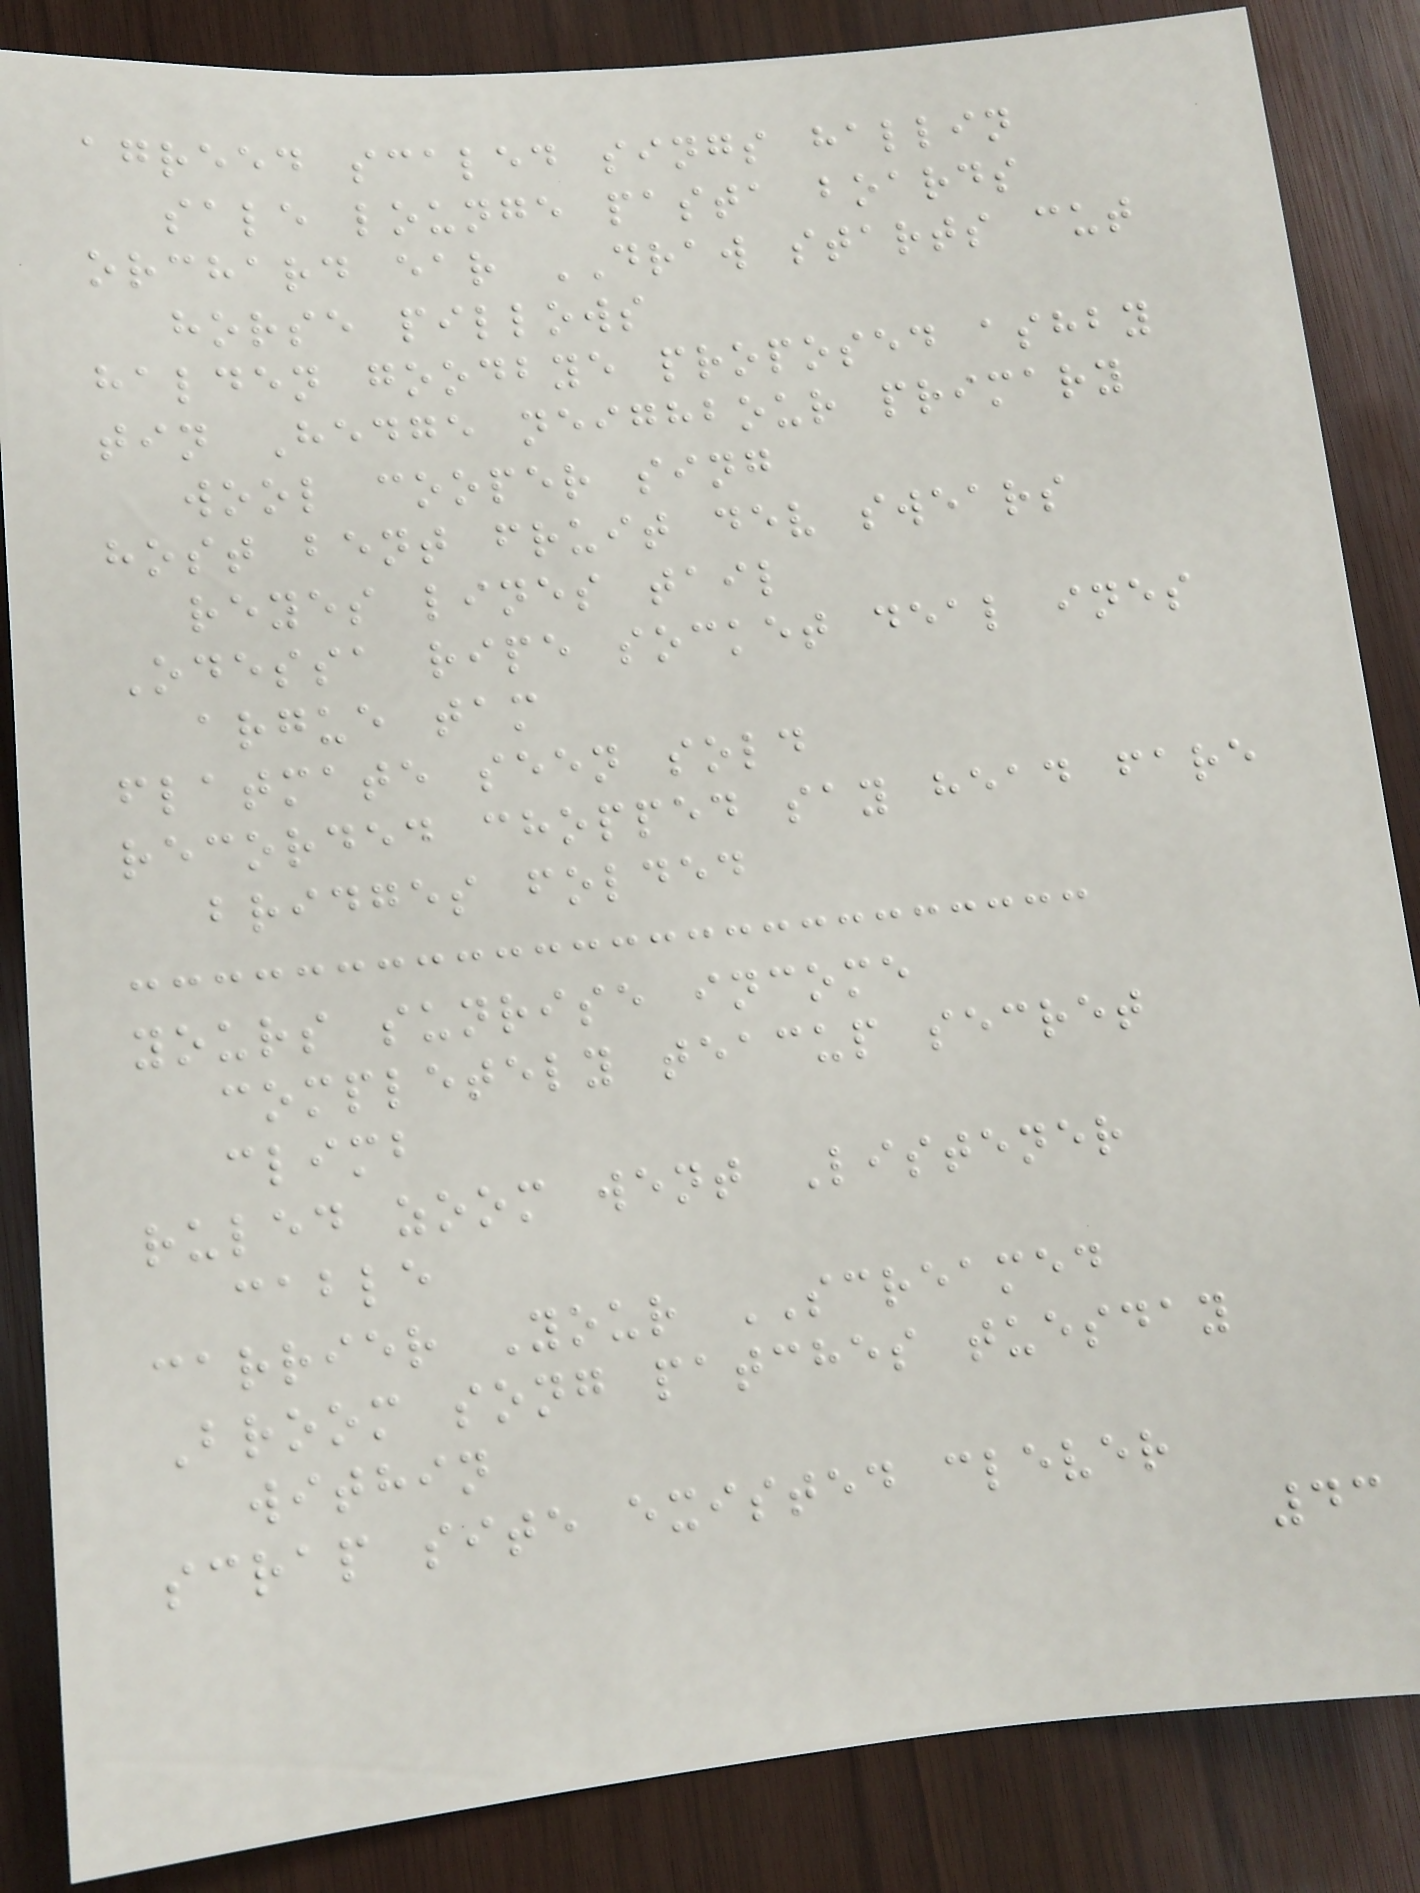agreed scaled sings hallin
sale lounge pasta boards
orchard ear DRAW starts cut
horse pillows
halden goodbye proposed ashby
tin Hedge neighbour primary
wool cooper sing
host bent fruit dev swears
reyes lines tail
Odessa ripe socket deal ines
argue tam
flatmate seen sold
recorded chopped say head fare
bridges folded
yours sunrise income
completely teacup secret
climb
ruled zoom went Listener
cable
carrier Your SCREAMED
Broom song patches tuesday
within
scrap site existed clever
43
